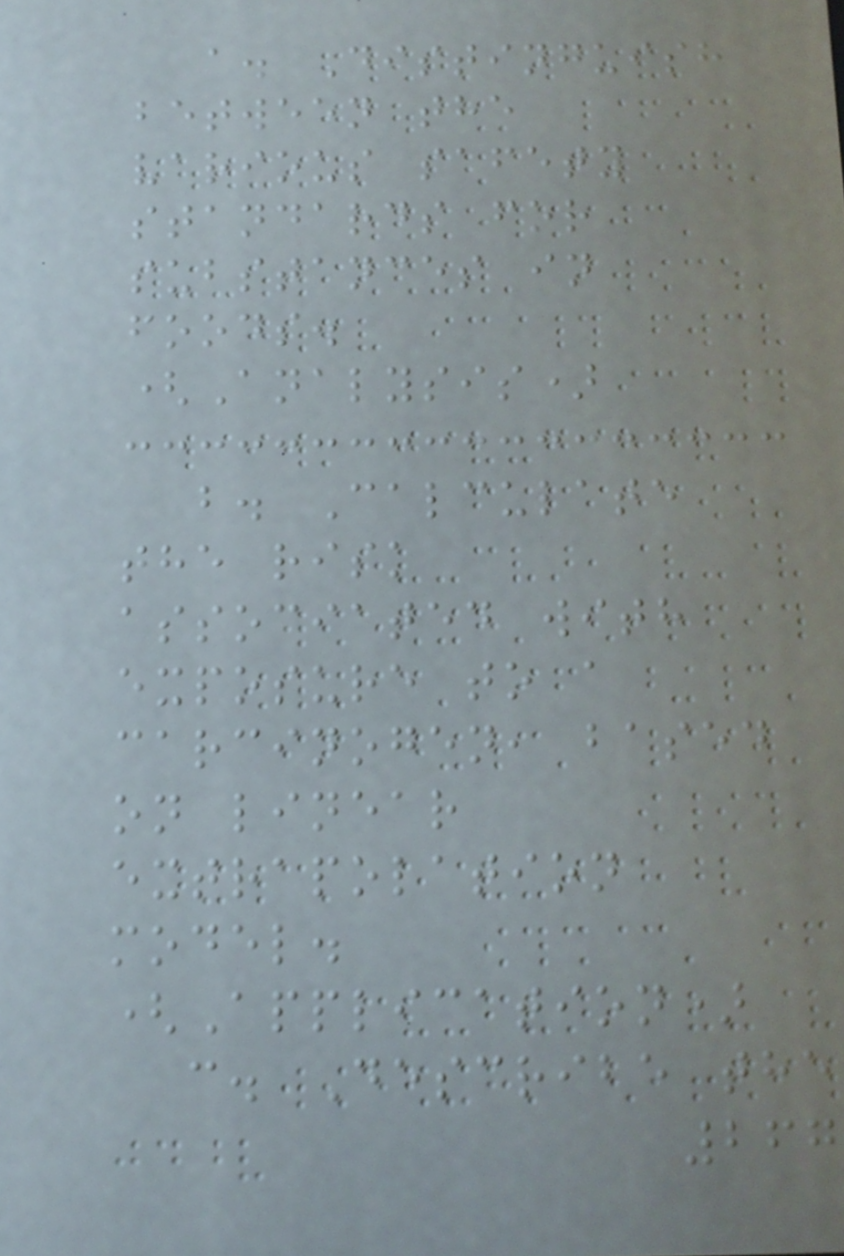a. Distinguish
between the
various safety
standards for
substances in
foods.
(Analysis)
b. Calculate
the risk
associated with
exposure to a
carcinogen, based
on linear
extrapolation
model.
(Application)
c. Describe the
267
